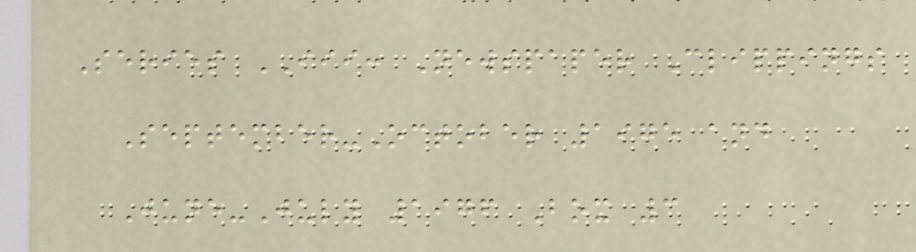Series III: Newspaper Clippings
September-October 1975 and
June-July 1976 Box 3
